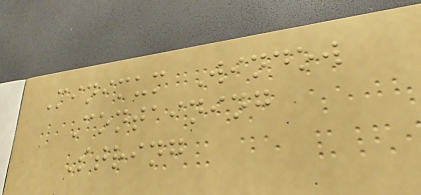Minimum Window
Containing
String
